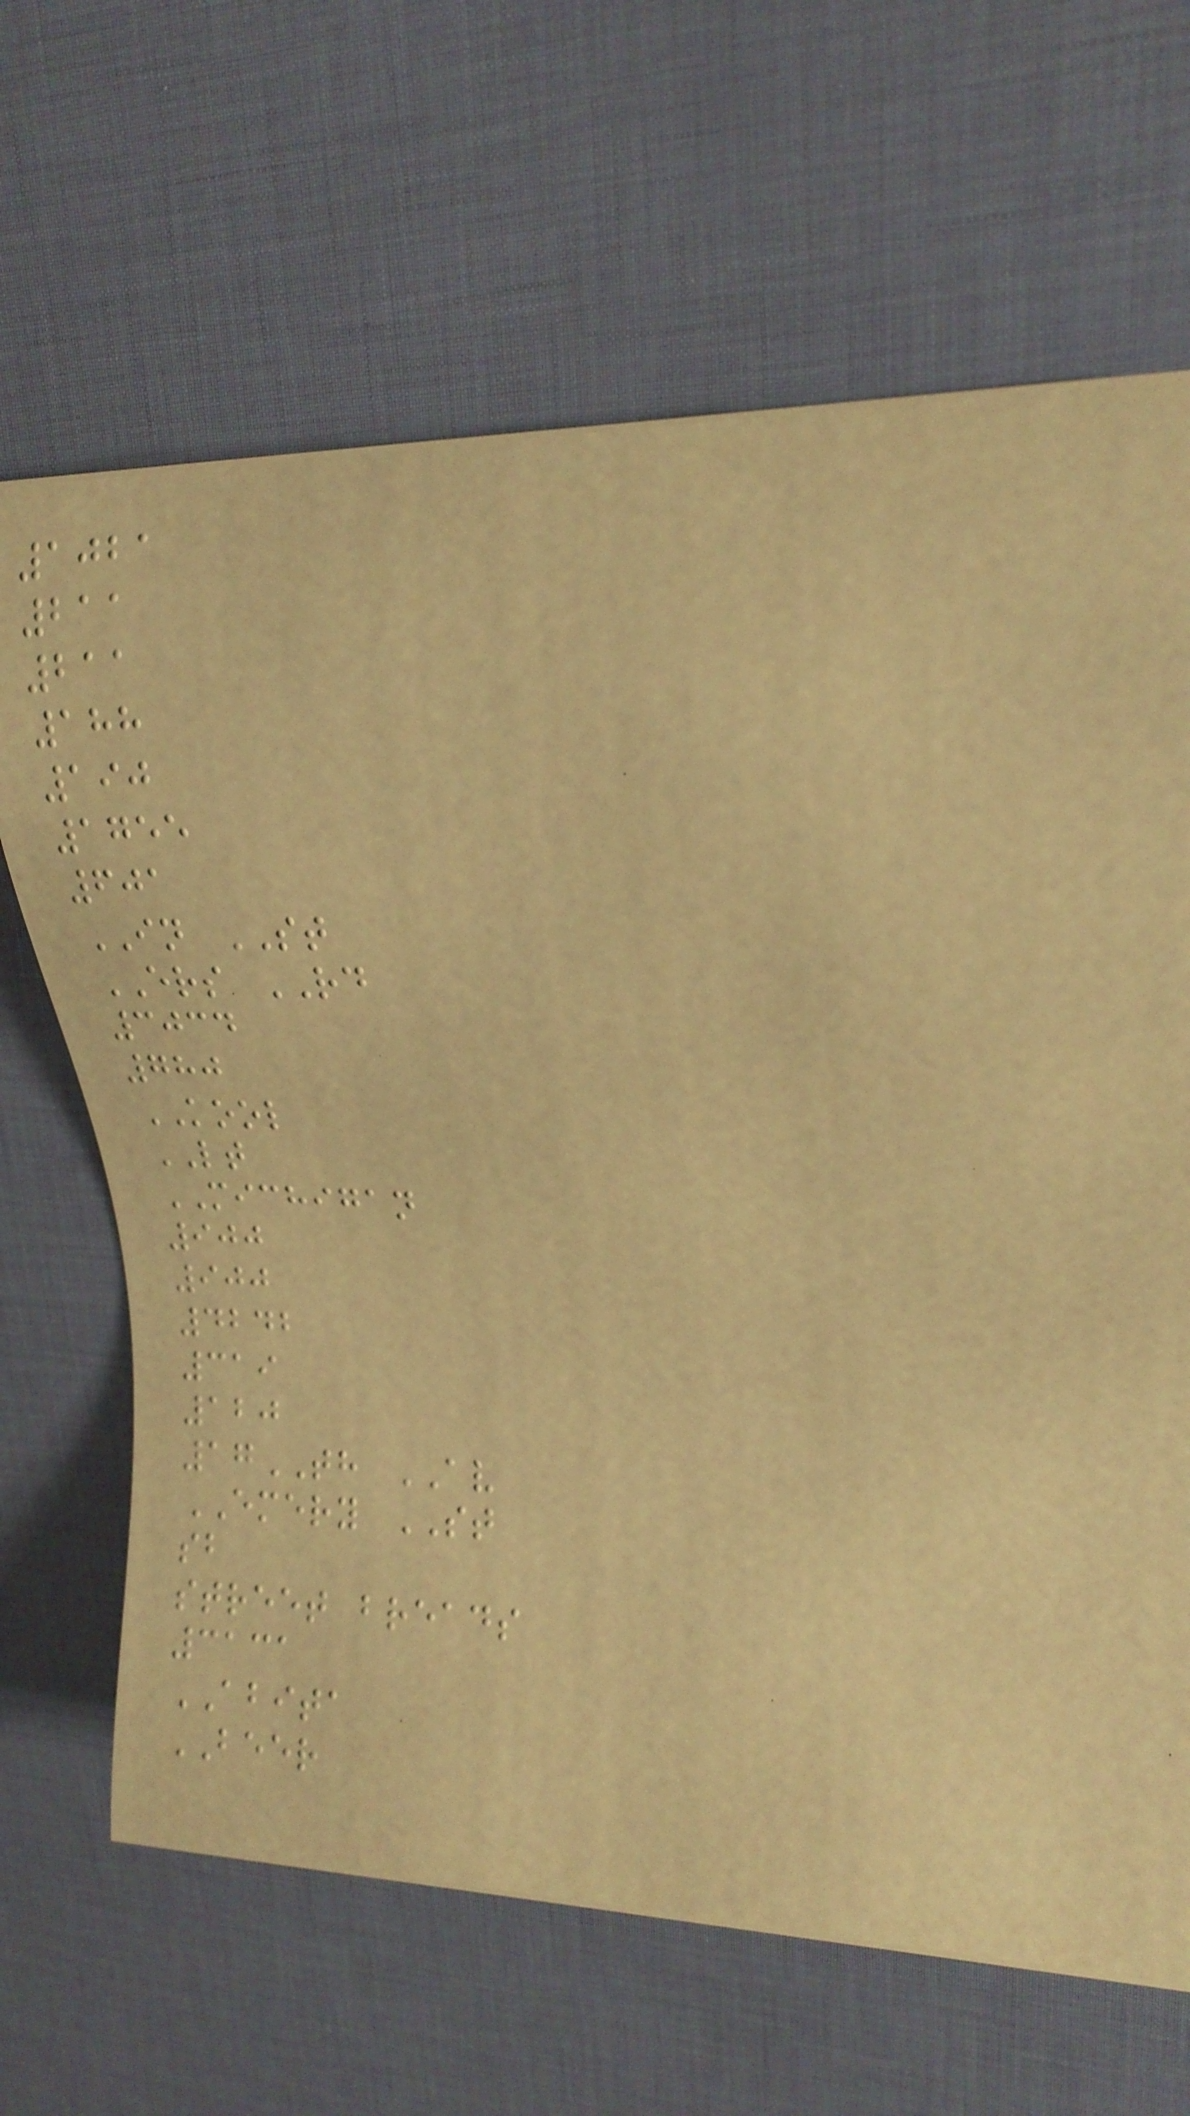1021
211
211
188
190
1755
601
IN ST
ERS RD
3034
780
KOOL
LT
MICHIGAN
900
900
4242
319
120
17TH AV
EMERY ST
sb
street breads
3131
ABITA
BEER
